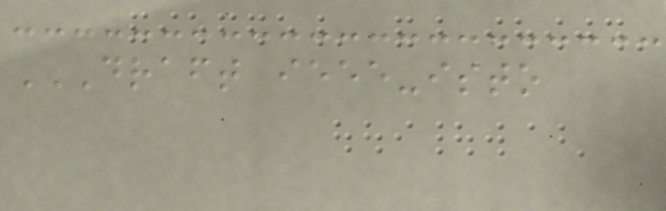DRAFT IEEE-ISTO
